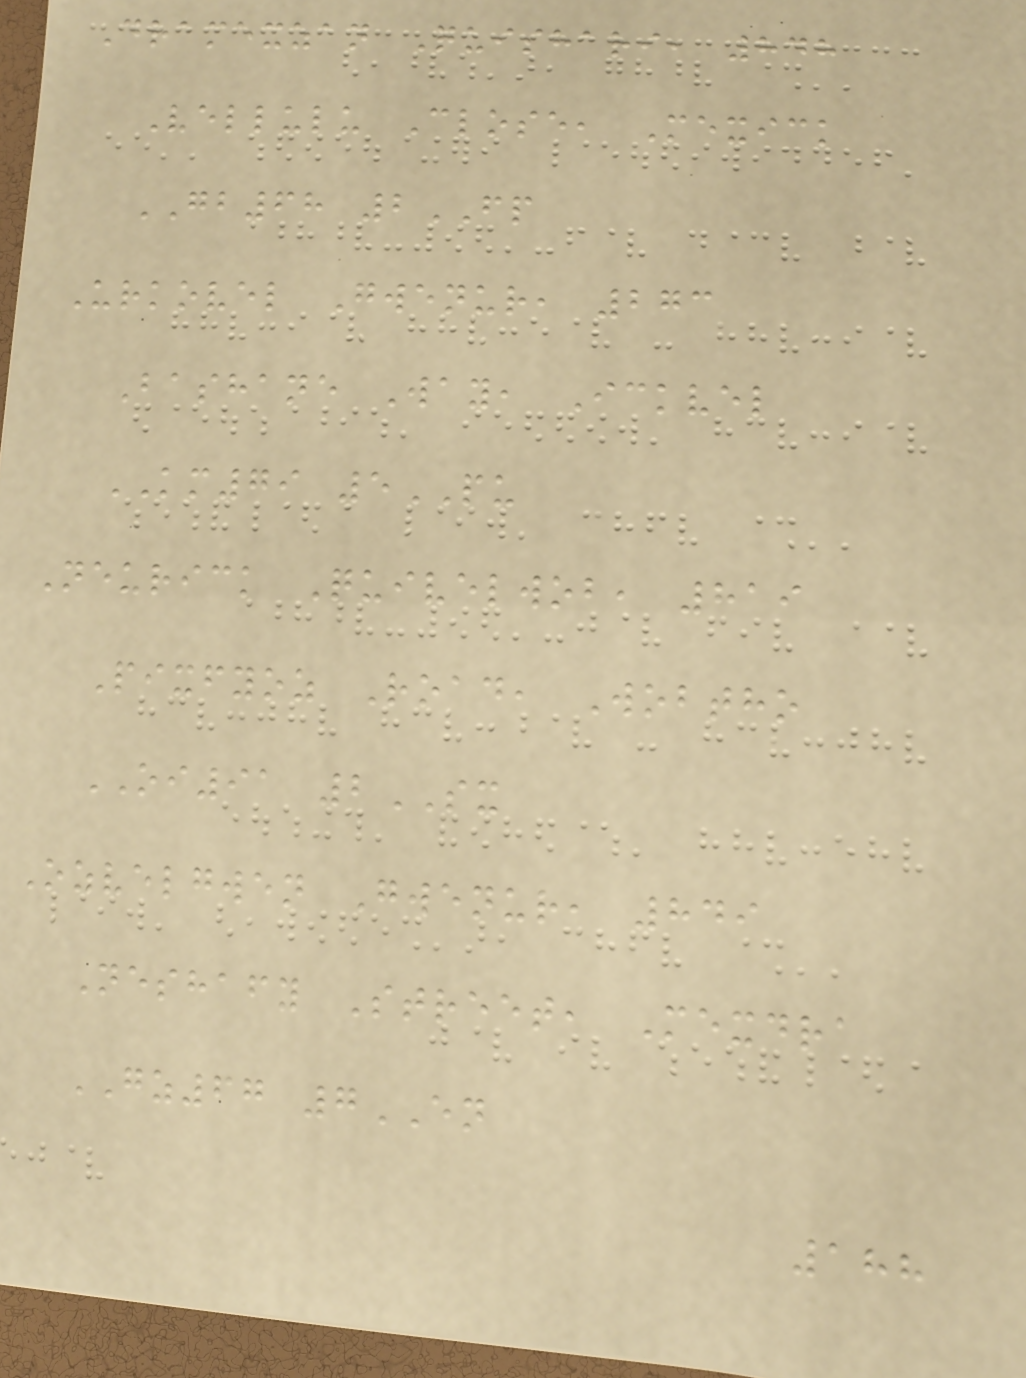Dramexzan Quishari, 848
Vellulu Close, Mexick
GB68 2FP
Urkovel Gwenur, 273
Bashane Way, Ickvel
KM79 5PU
Neurick Quivelwob, 819
Pixfyoz Road, Wobtho
OI91 2SX
Ozvelgwen Gwenur, 849
Neshafy Street, Mexdra
GZ67 7EN
188
